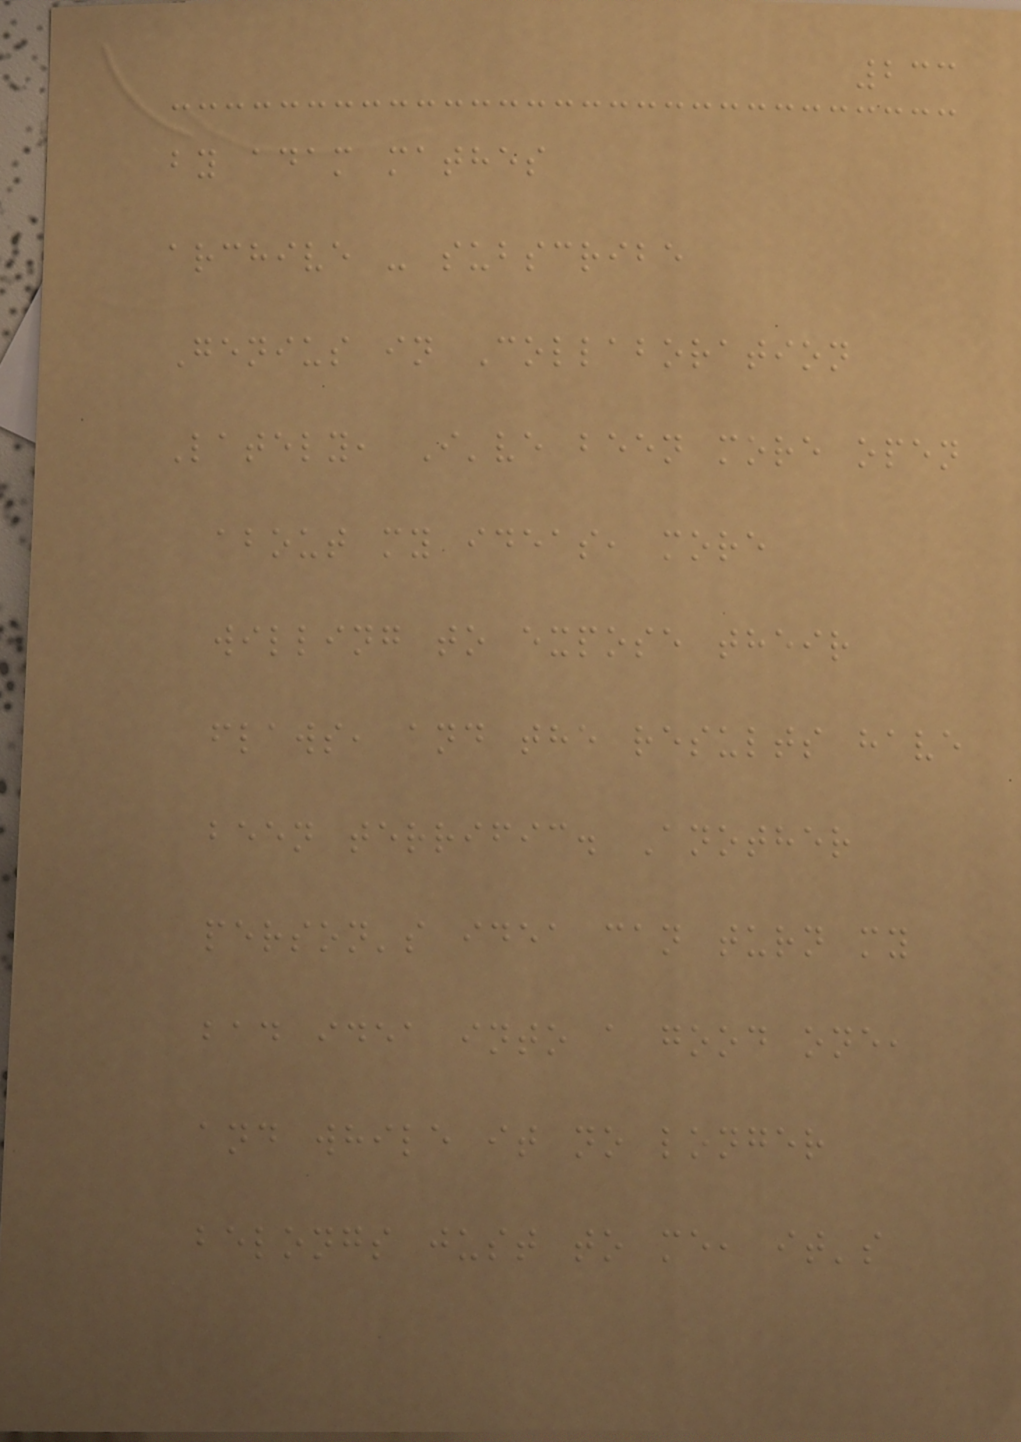233
by adam mathes
archive - subscribe
Genius in Collaboration
Lately, I've been more open
about my ideas, more
willing to expose their
flaws, and the results have
been terrific. Another
person's idea can turn my
bad idea into a good one,
and while it no longer
belongs just to me, it's
